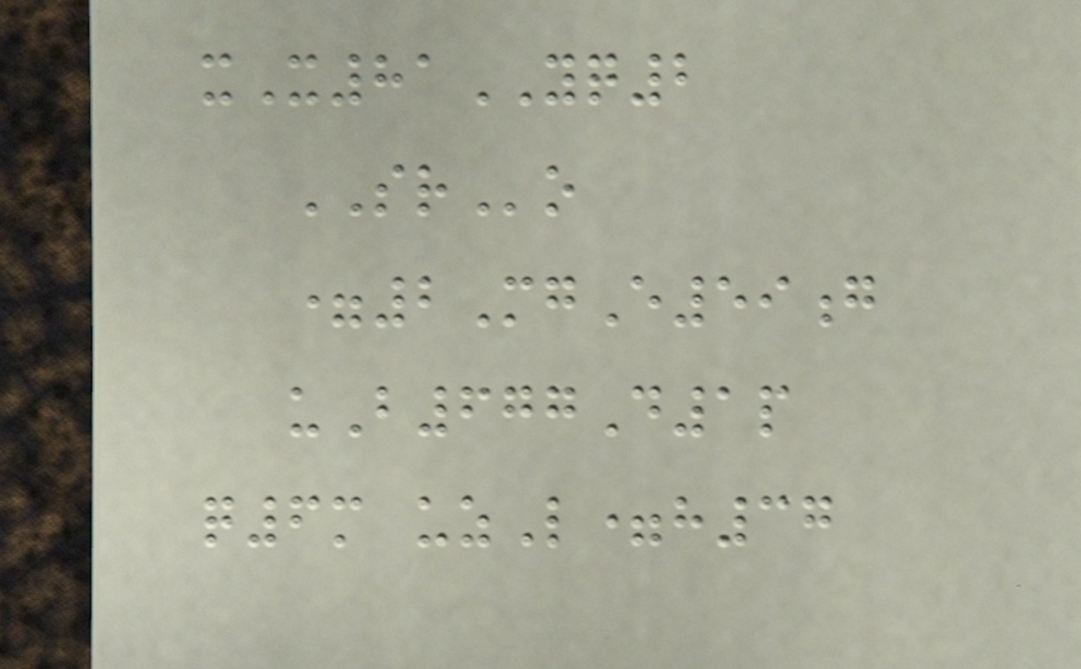xX81YQ2
SRo
=2MgE59g
uB677D1p
q6m uzL=h37
